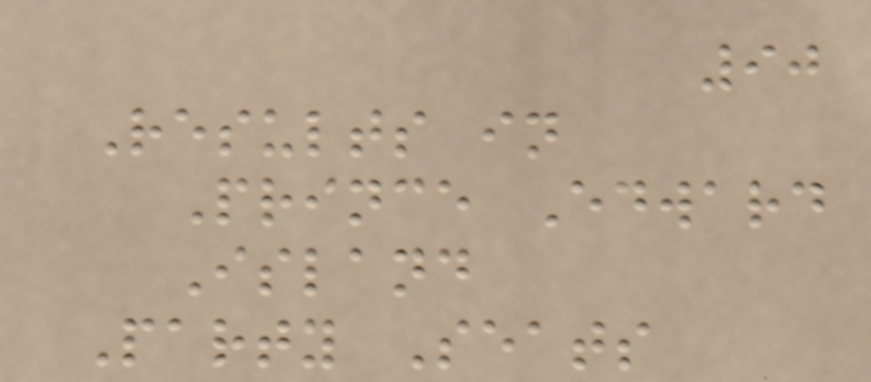90
Results in
Prince Edward
Island
Party Seats
